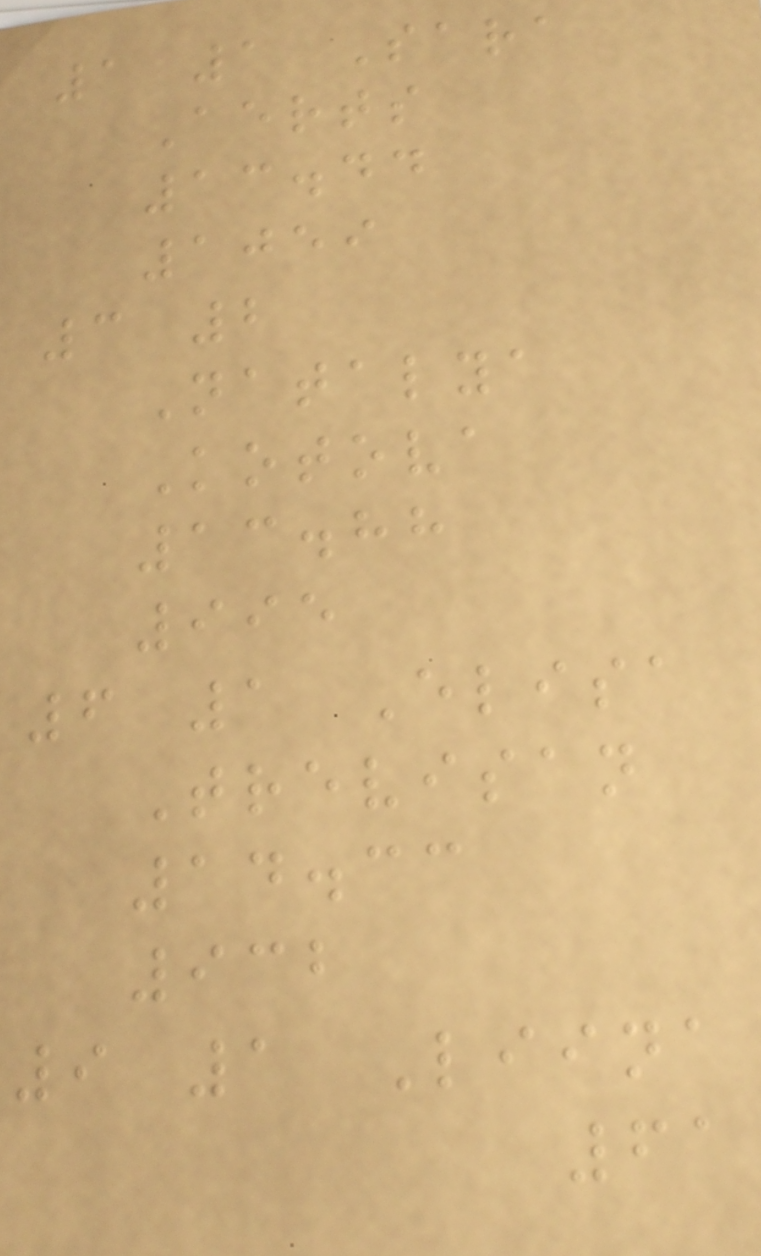1 1 Sara
Aerts
13.44
1059
3 2
Natalya
Kotova
13.88
995
6 1 Elisa
Trevisan
14.33
932
9 1 Liina
61
